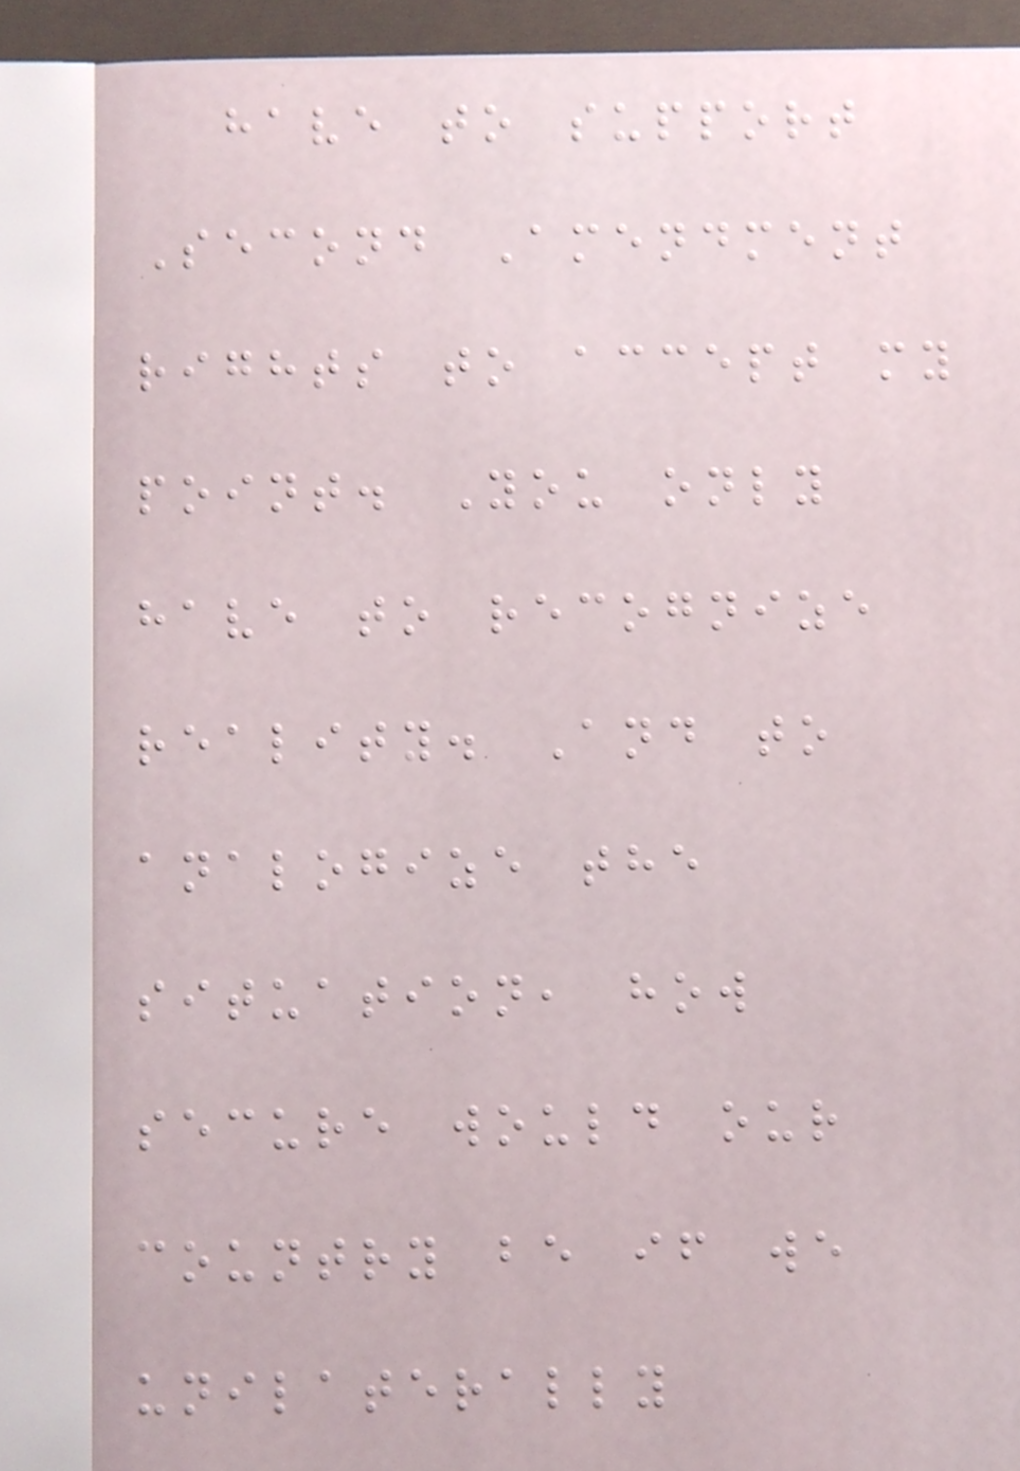have to support
Second Amendment
rights to accept my
point. You only
have to recognize
reality. And to
analogize the
situation, how
secure would our
country be if we
unilaterally
